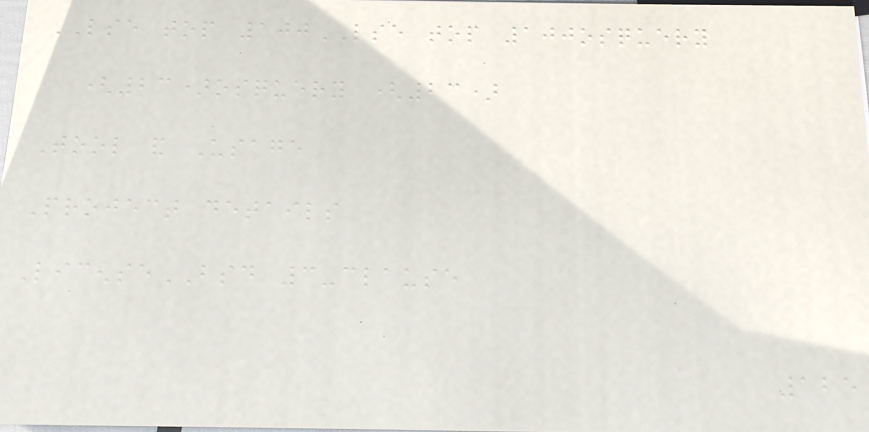LSE top 100LSE top 100osquery
(23)osquery (23)
Tool and Usage
Project details
LicenseBSD 3-clause
125
